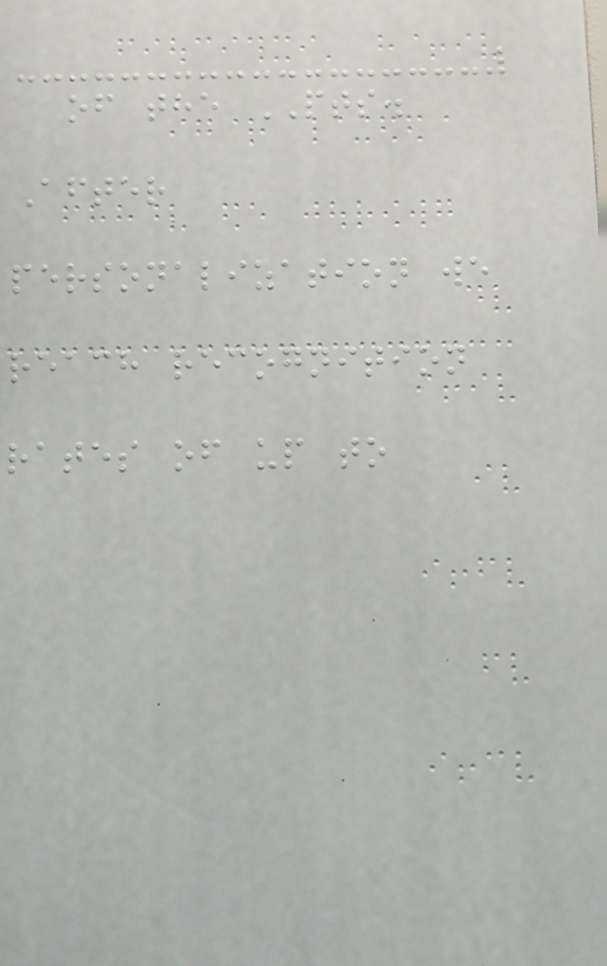of the PTS.
After
personalization we
reach recognition
rates of up to
